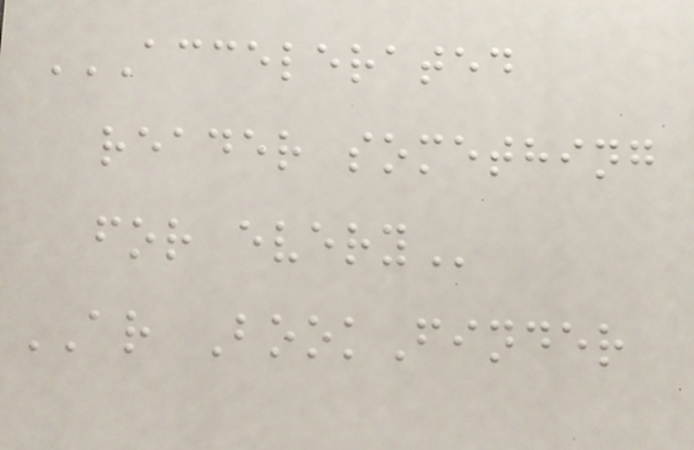ACCELERATED
READER SOMETHING
FOR EVERY
AR BookFinder
